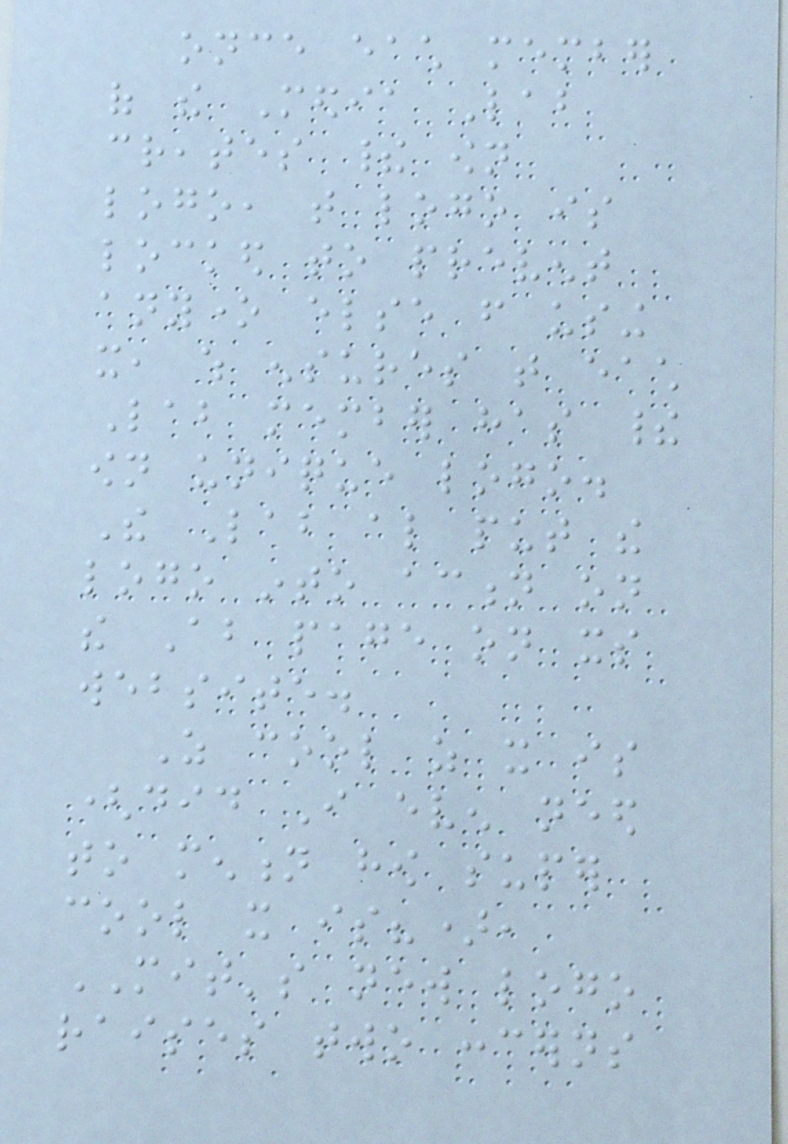once each member
of the Media Lab
creates their own
logo, that logo is
locked to prevent
anyone else from using
it, which ensures that each
Lab member has their
own unique logo.
The Lab also put the
logo into action on
the About page on its
website.
As cool as it is
(did I even need
to mention how super
cool it is?),
MIT's new logo
raises two concerns
